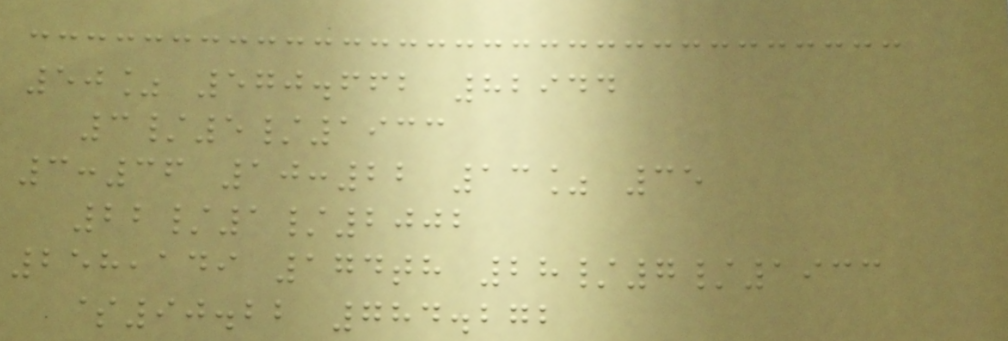50% 570.662 82944
3/5/1933
3:36 10:22 13% 35
22/1/2002
258,149 174th 28/7/1933
$90.22 784.272
